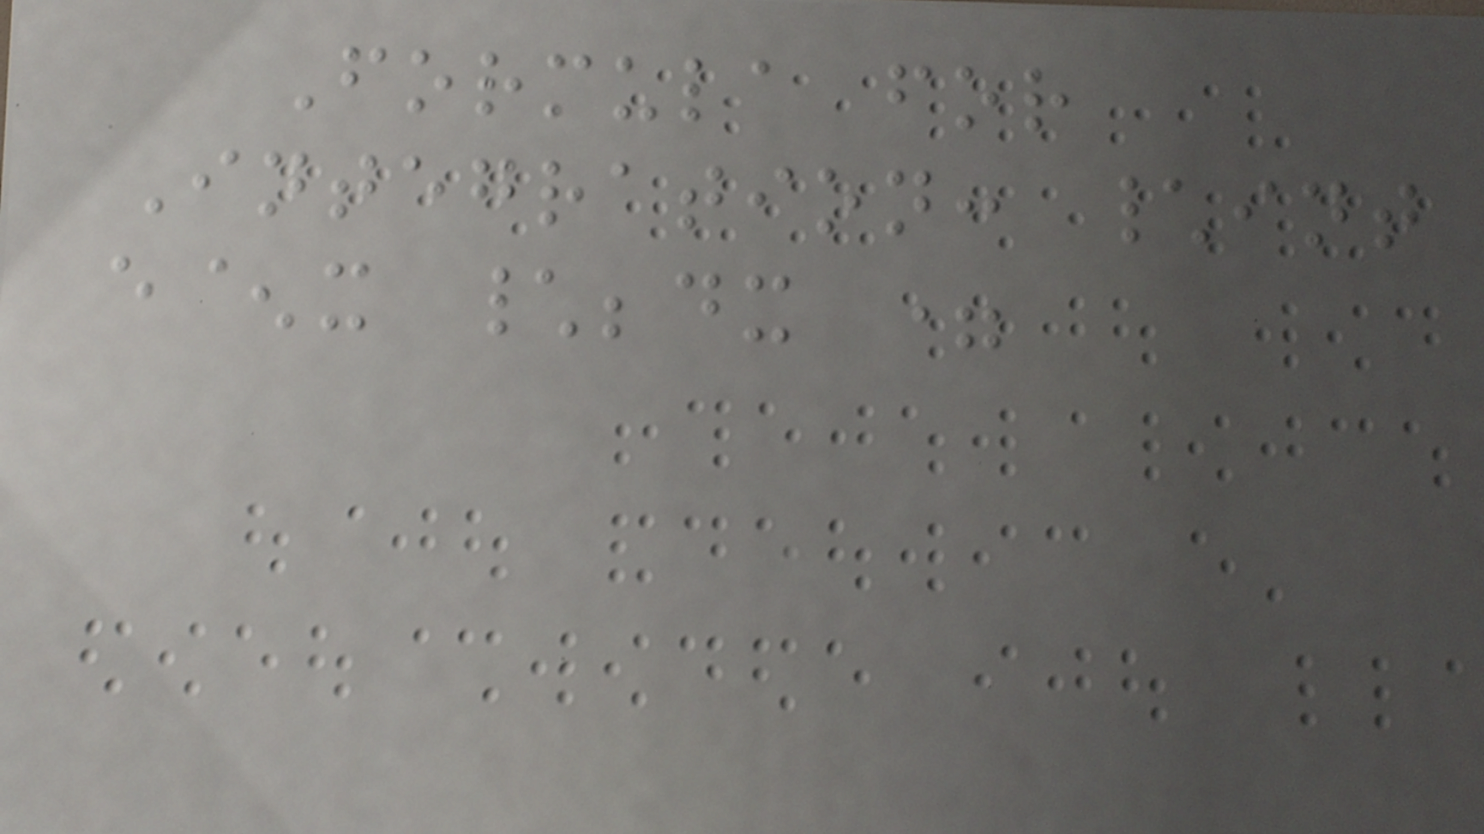Formula for
Integration: \int
e^x \;dx =
